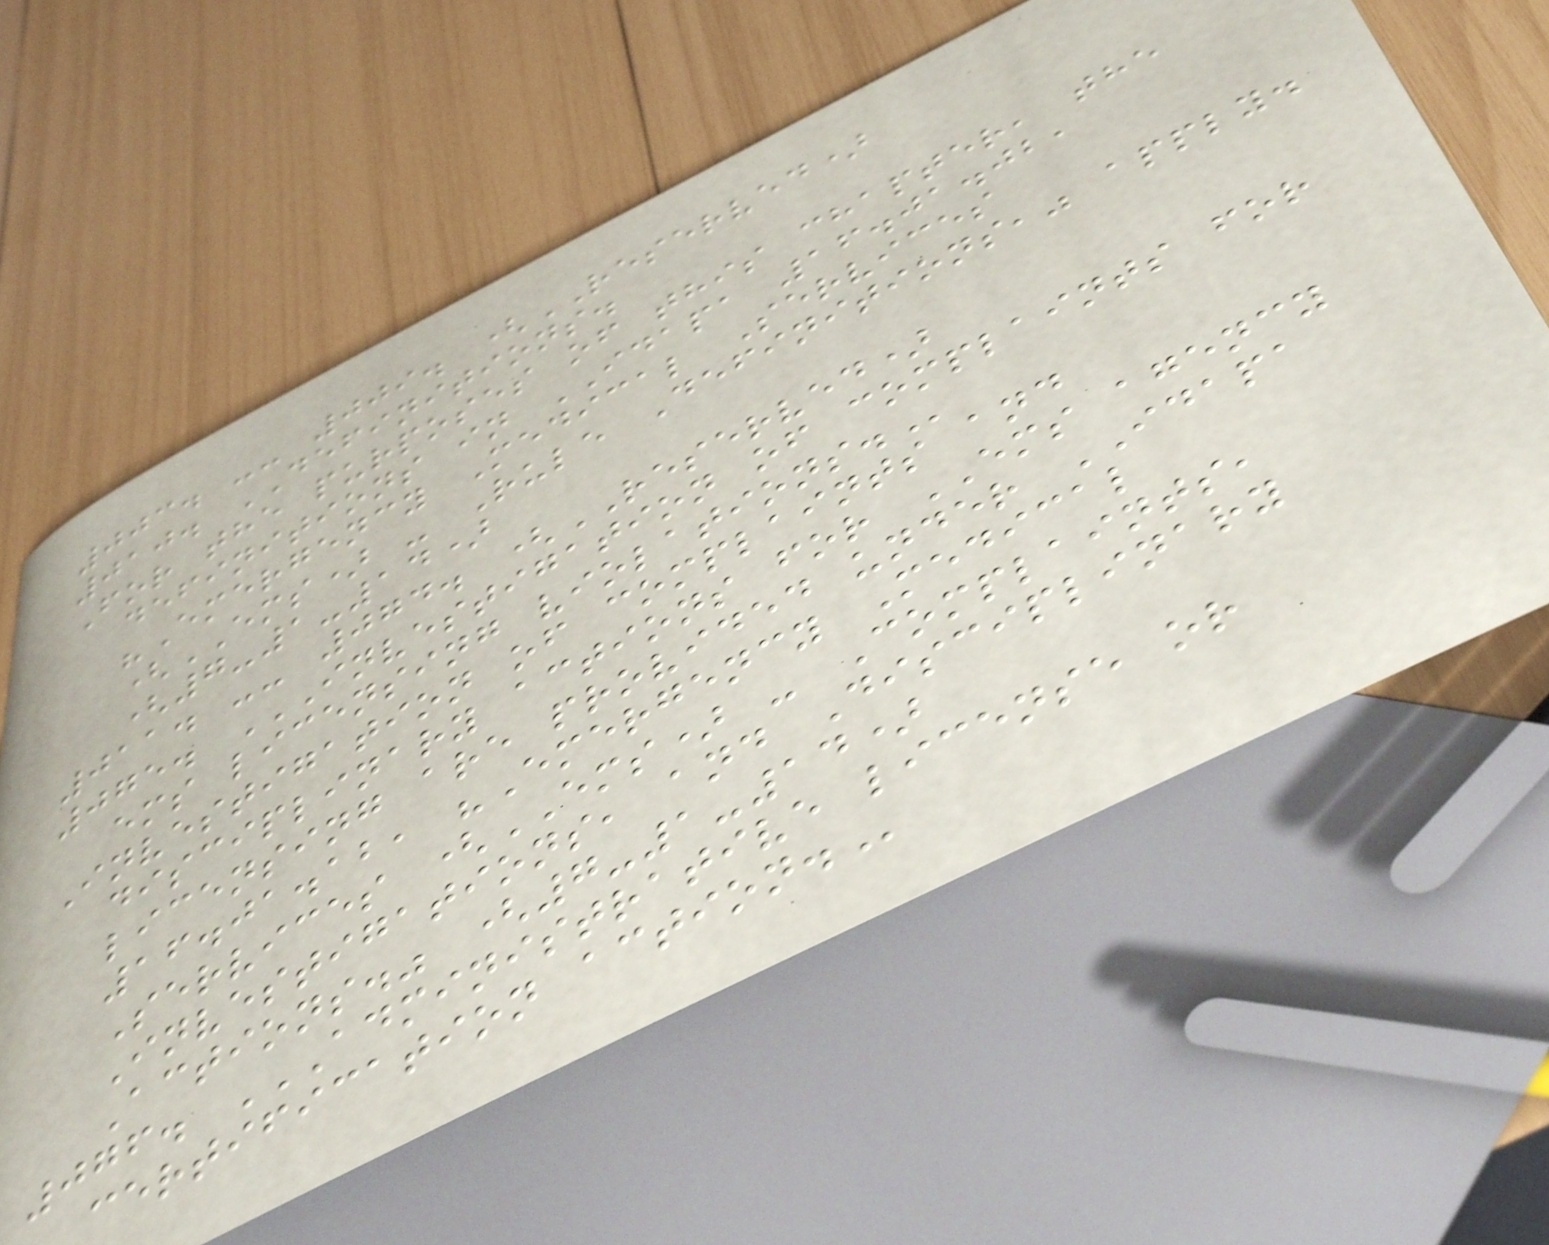003. -- 009. (RESERVED)
010. DEFINITIONS.
For the purposes of this chapter, the
definitions in IDAPA 16.01.02,
"Emergency Medical Services
(EMS) - Rule Definitions," apply.
(7-1-14)
011. -- 074. (RESERVED)
075. INVESTIGATION OF COMPLAINTS FOR
EMS LICENSING VIOLATIONS.
Investigation of complaints and
disciplinary actions for EMS agency
licensing are provided under IDAPA
16.01.12, "Emergency Medical
Services (EMS) - Complaints,
Investigations, and Disciplinary
Actions." (7-1-14)
076. ADMINISTRATIVE LICENSE OR
CERTIFICATION ACTION.
